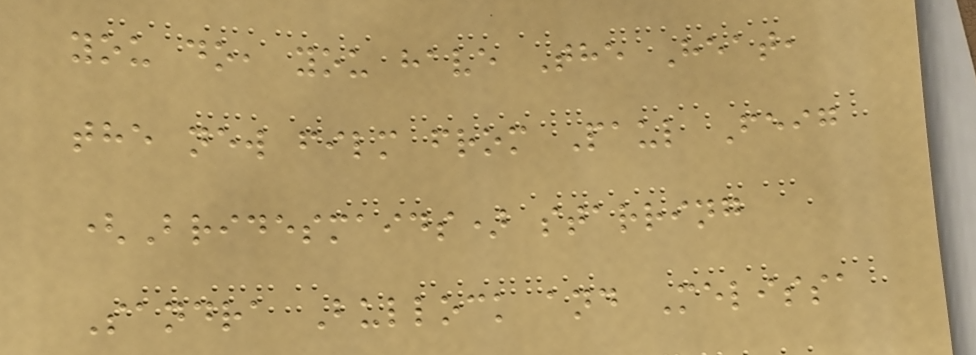you do, you have The Heat,
the new film from Paul Feig
(Bridesmaids) starring
Sandra Bullock and Melissa
